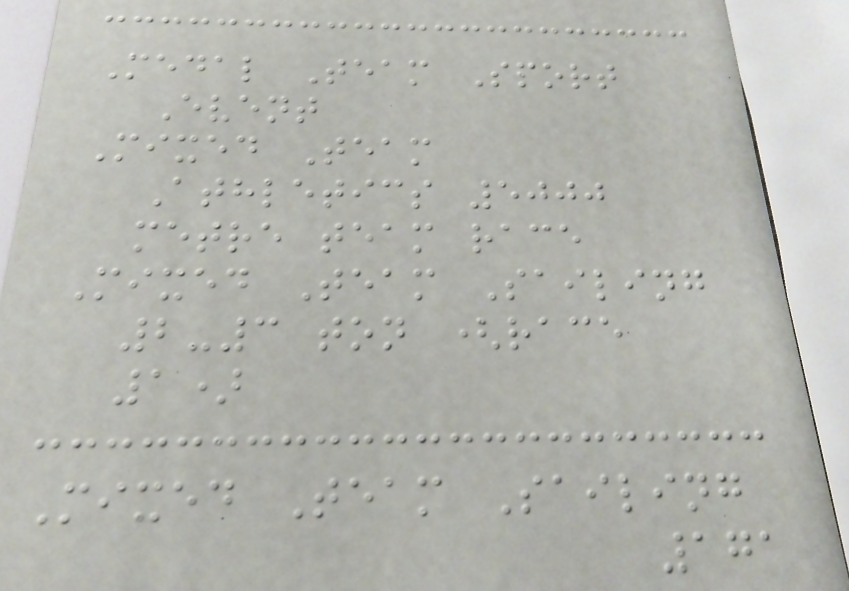Medal Team Sport
Event
Mixed Team
Athletics 5000
metre team race
Mixed Team Sailing
2-3 ton (race
1)
Mixed Team Sailing
171
